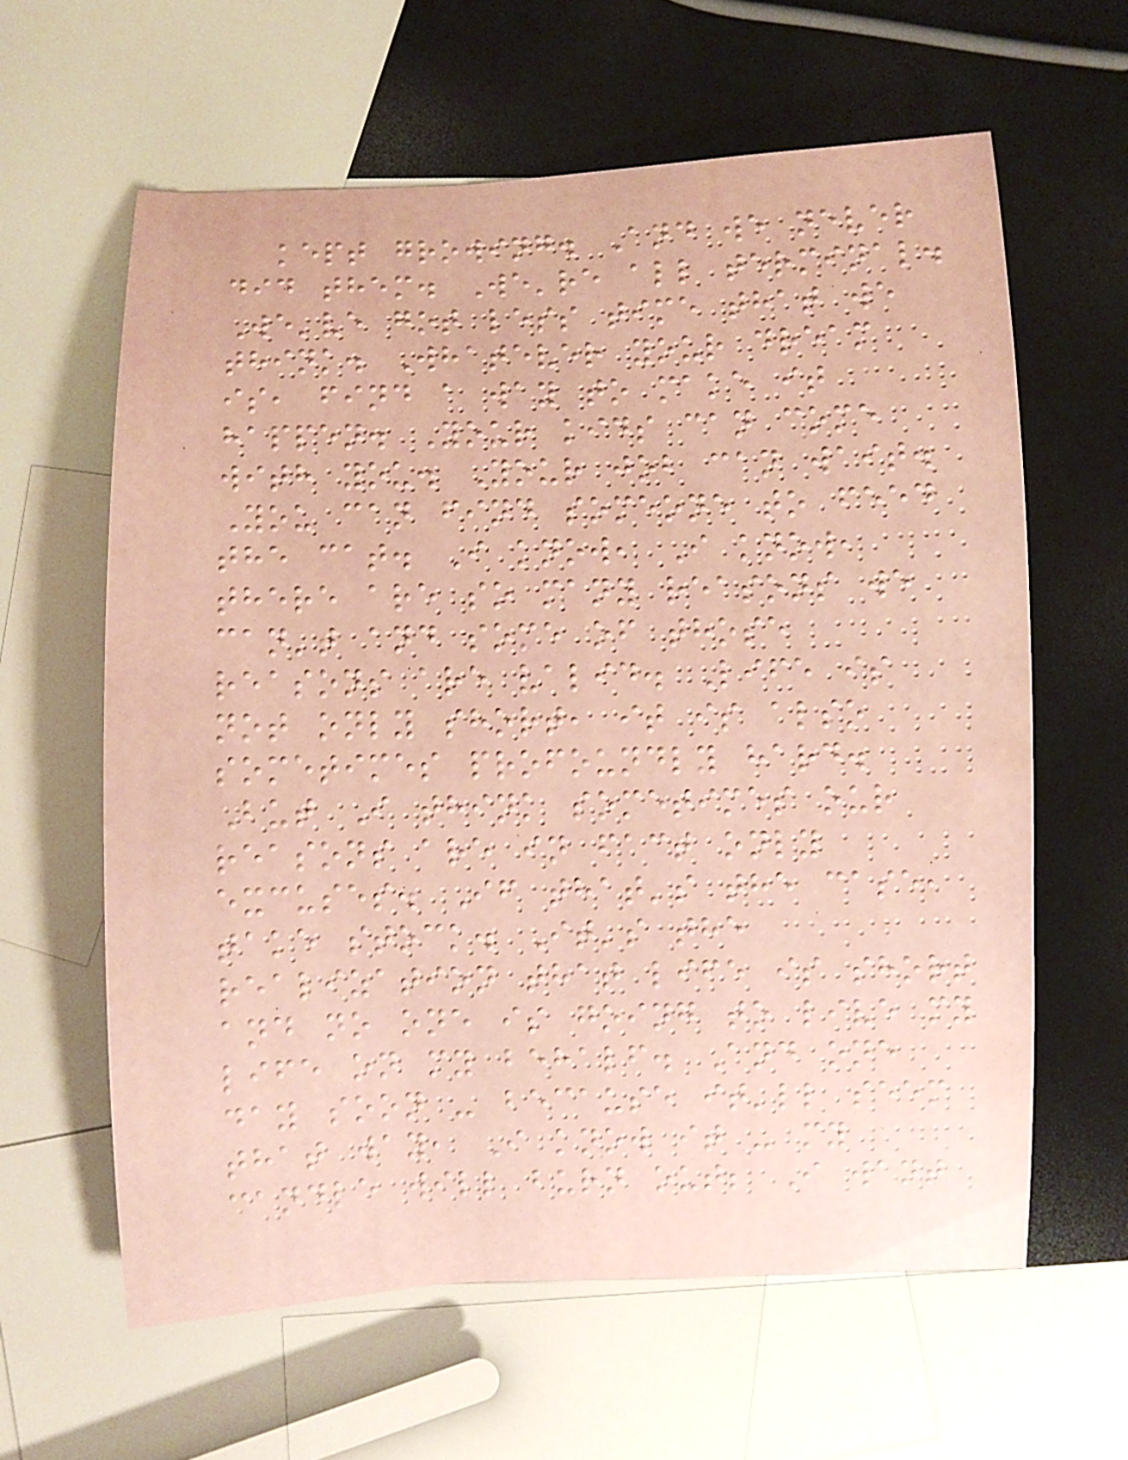kept growing. And we never
did them. We're all terminal.
We've got less time that we
think. Whatever your dream
is, find a way to make it
happen. Your kids can come
with you. Your job can wait.
You can find someone to feed
the cat. I know, I know,
there are so many reasons we
can't and some of those
reasons are valid. Life is
not only short, it is also
sometimes profoundly hard.
But I think sometimes our
reasons are in fact only
excuses. If that's the case,
take stock. It's the
realization that life is short
and no one is going to live my
life on my behalf. And one
day soon - because it'll seem
that way, I know it - my
candle will burn out; I want
